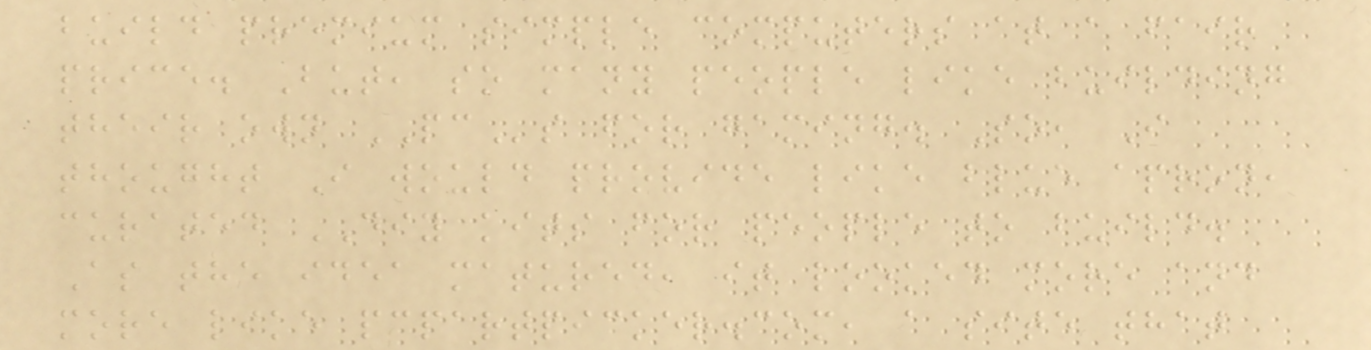build premium simple computers at a fair
price. But, so many people like building
their own PCs for gaming. So, I
thought I would provide like blue apron,
curated DIY kits for people to build.
As the idea matured, it looked more and
more like pcpartpicker.com, a site that
